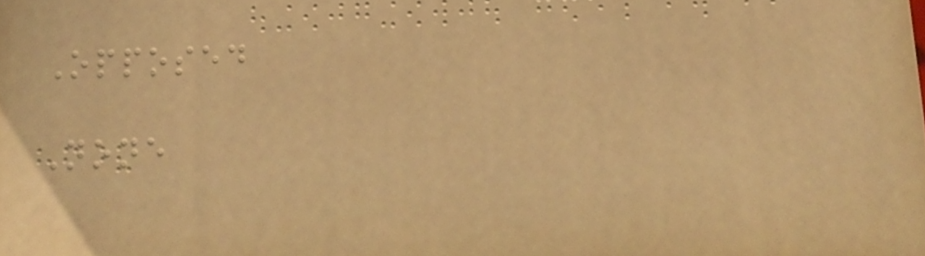Opposed
None
